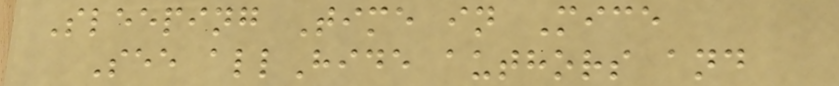Sleeping Time in Mice
See allHide authors and
